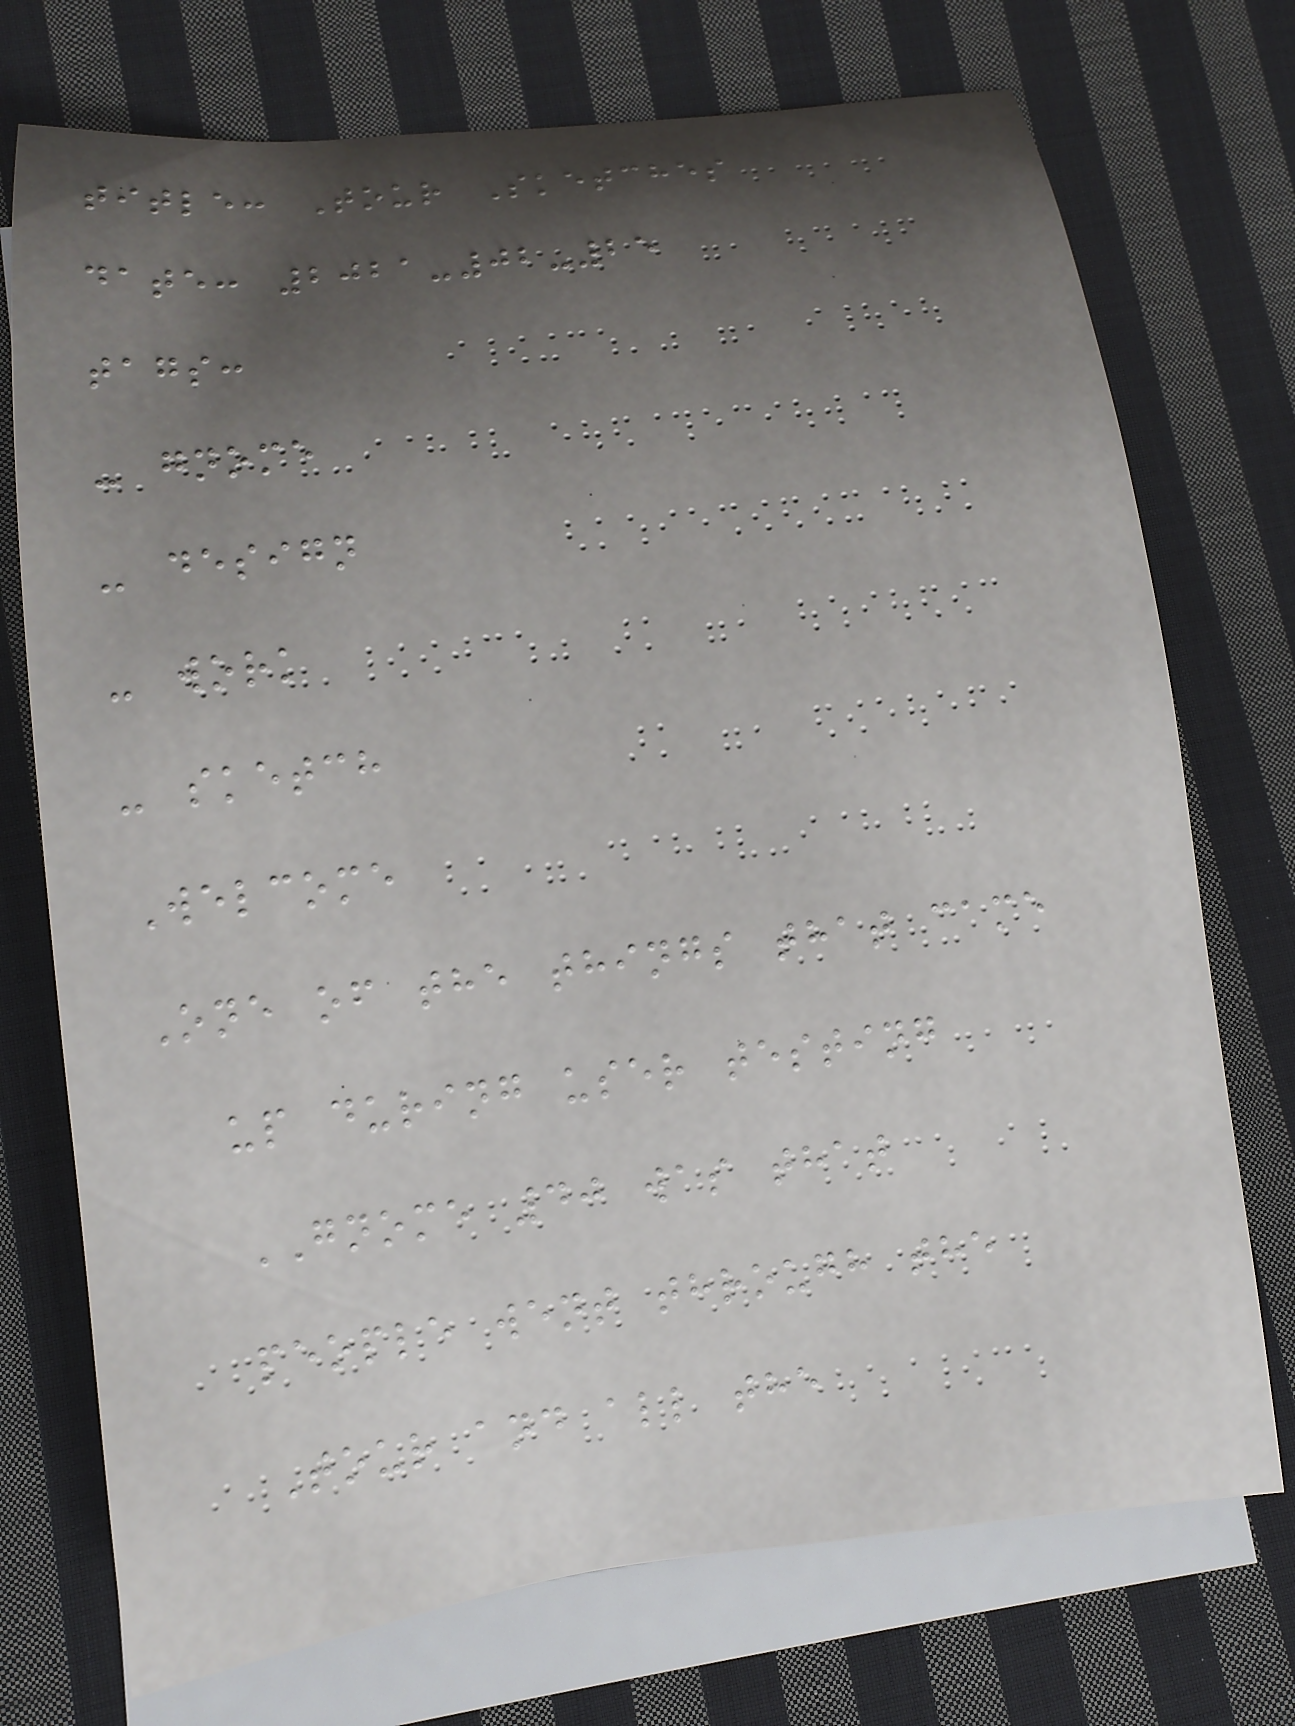title: Tour Sketches
date: 2021-02-25
tags:
- gnome
- design
- work
- sketch
Welcome
One of the things that came
up during user testing
GNOME 40 was that
people went through the
Tour and all the
